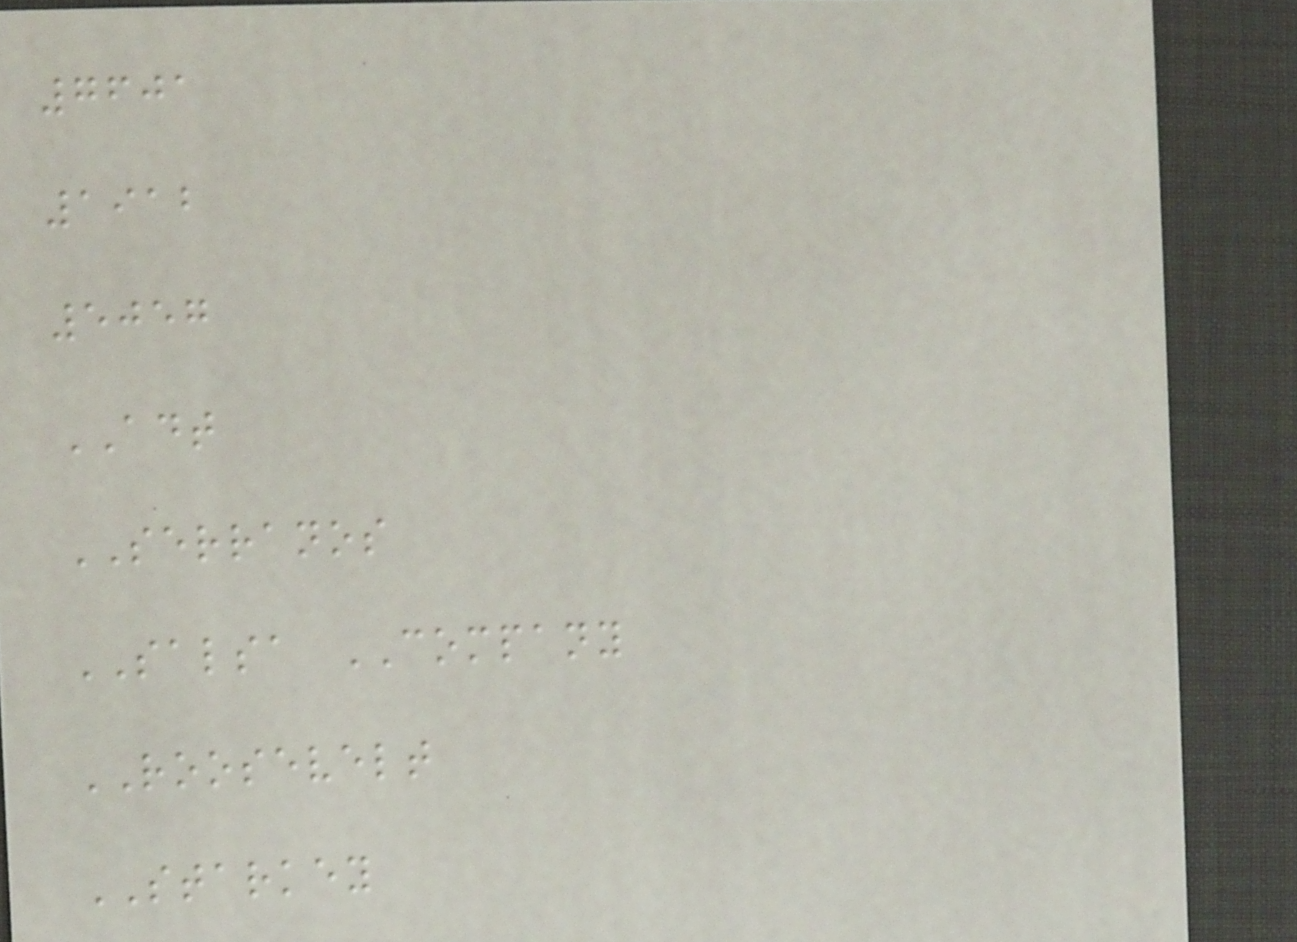7601
1912
5057
ADT
SERRANOS
SALSA COMPANY
ROOSEVELT
STARKEY
